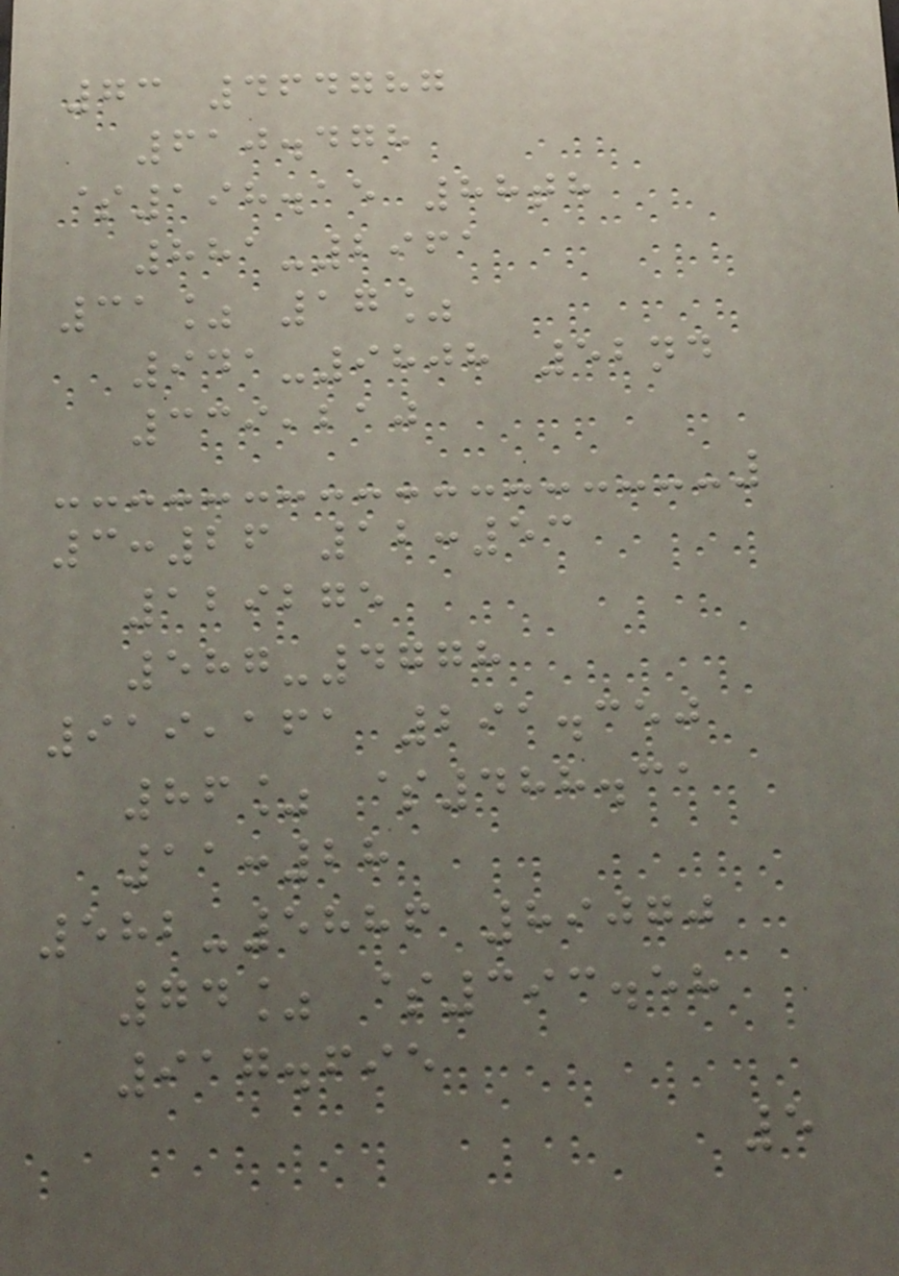73 464787
610.478
$198.15 88th
881-2961
31% 17%
941-9808 52nd
339,210
3:26 12:53
129275
587-4778
919,161 291.350
86% $488.31
11:28
582-5886 89070
74% $393.58
917.695
5
